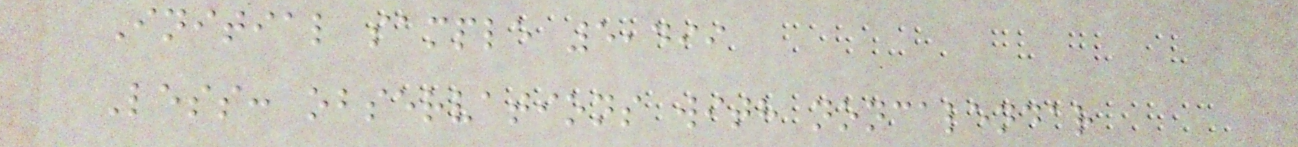Initial sample 5,499
Less: observations with noncalendar
